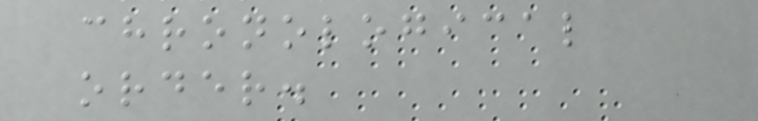chronological
order.
